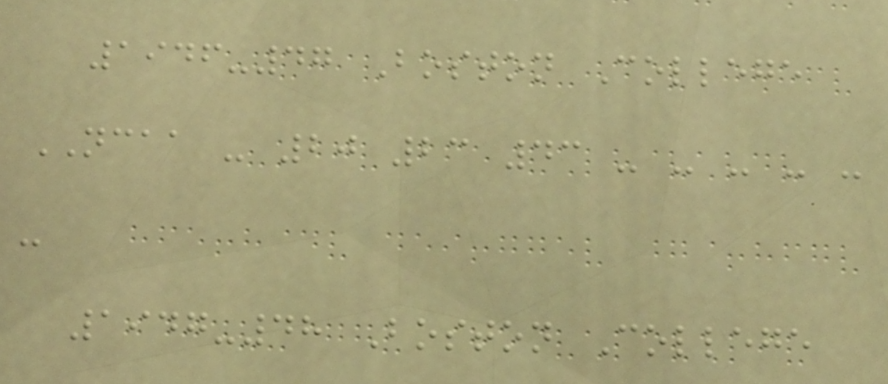1946-47 Boston College
NCAA - 20 23 43 - - - - -
-
1947-48 Boston College
